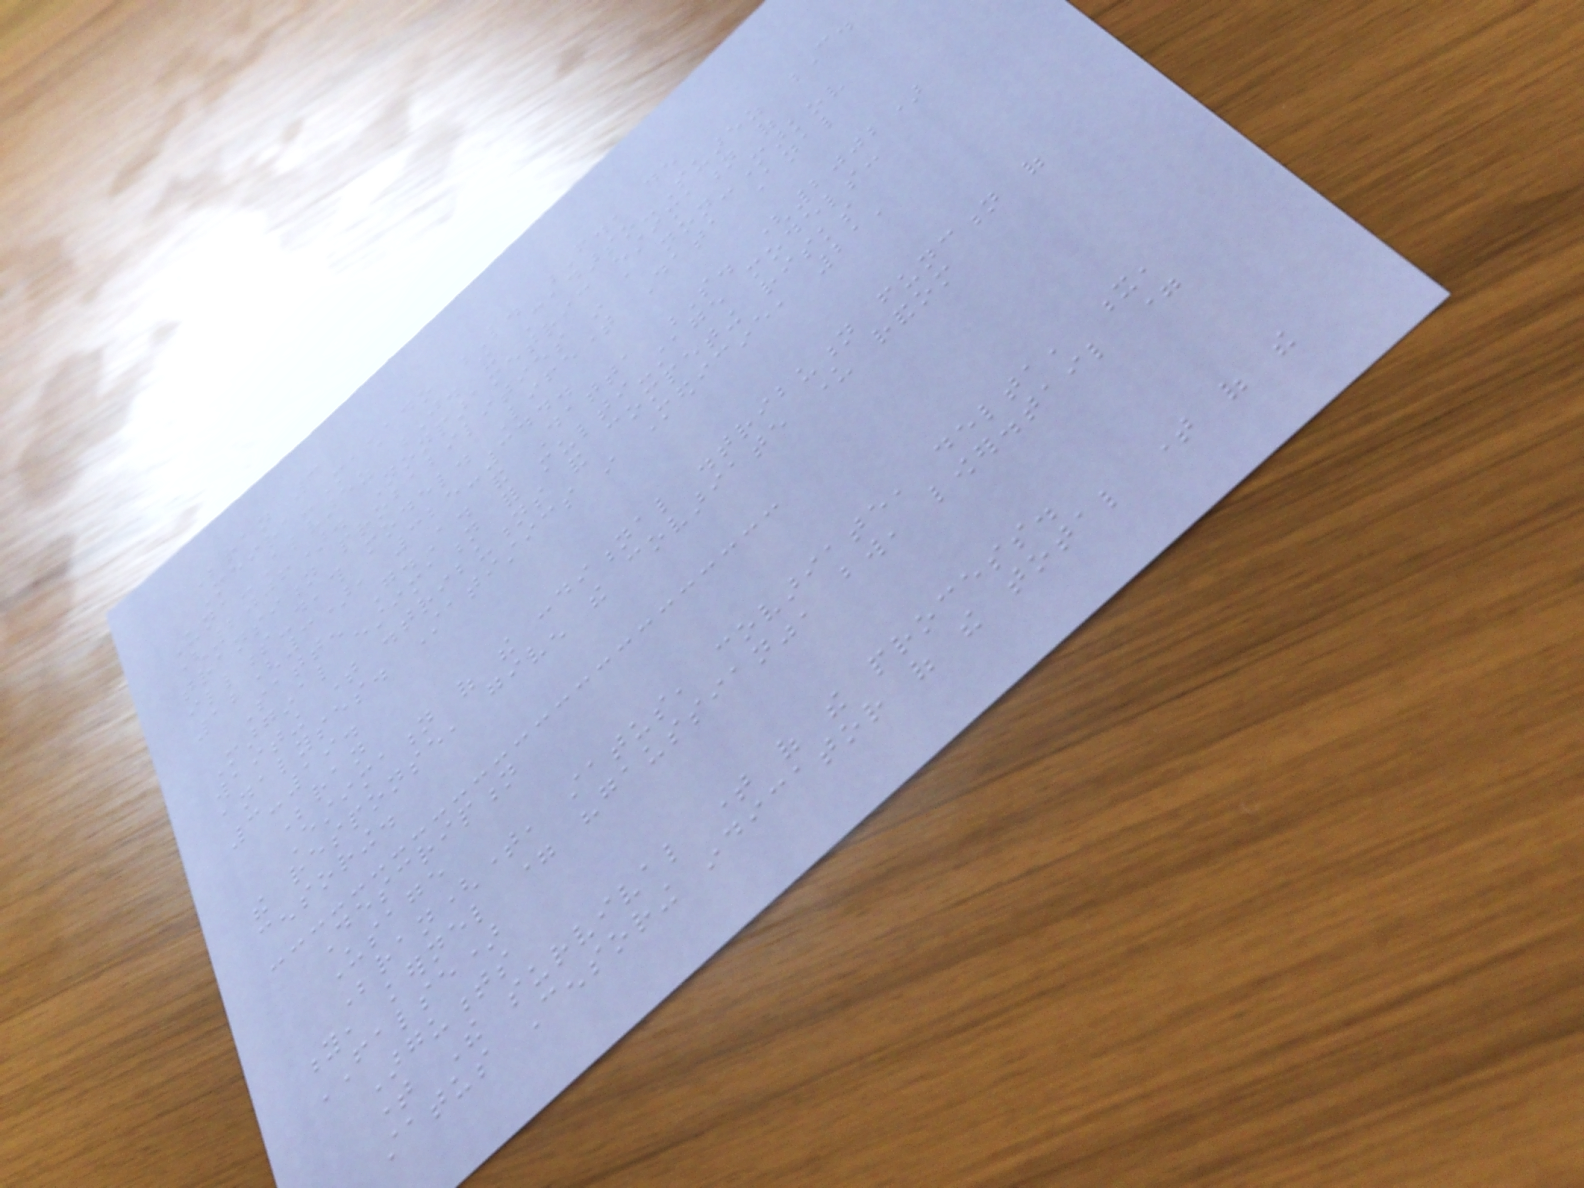Beran 3
Meira-Machado L. F., de
Una-Alvarez J. and Cadarso-Suarez C.
(2006). Nonparametric estimation of
transition probabilities in a non-Markov
illness-death model. Lifetime Data Anal
12(3), 325-344.
Satten G.A. and Datta S. (2002)
Marginal estimation for multi-stage models:
waiting time distributions and competing risks
analyses. Statistics in Medicine, 21,
3-19.
Beran
Estimation of the conditional distribution function of
the response, given the covariate under random
censoring.
Description
Usage
Beran(time, status, covariate, delta, x,
y, kernel = "gaussian", bw, lower.tail =
FALSE)
Arguments
time The survival time of the process.
status Censoring indicator of the total time of the
